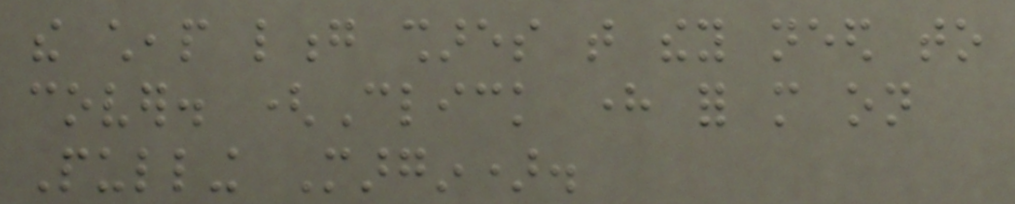the cheap long shares that they need to
cover. (Click here for more on
Pulling Margin).
